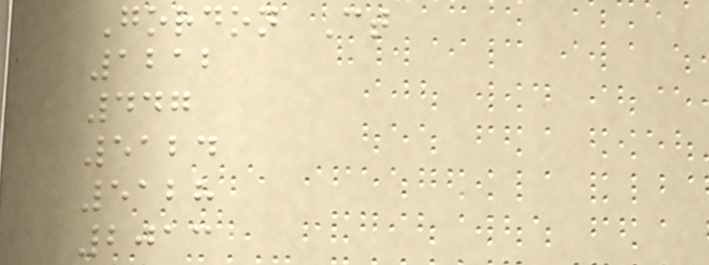Gordon Ct
1212
447
5124
5128
2013
